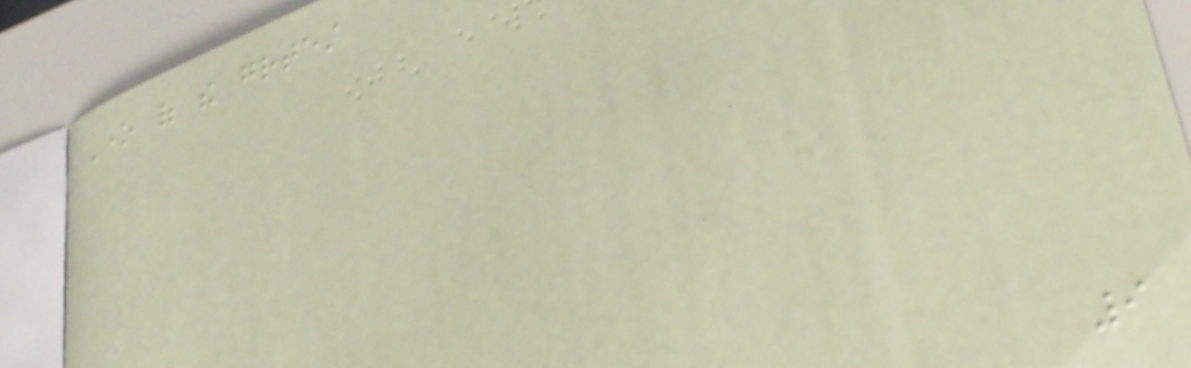One of the greatest
9
